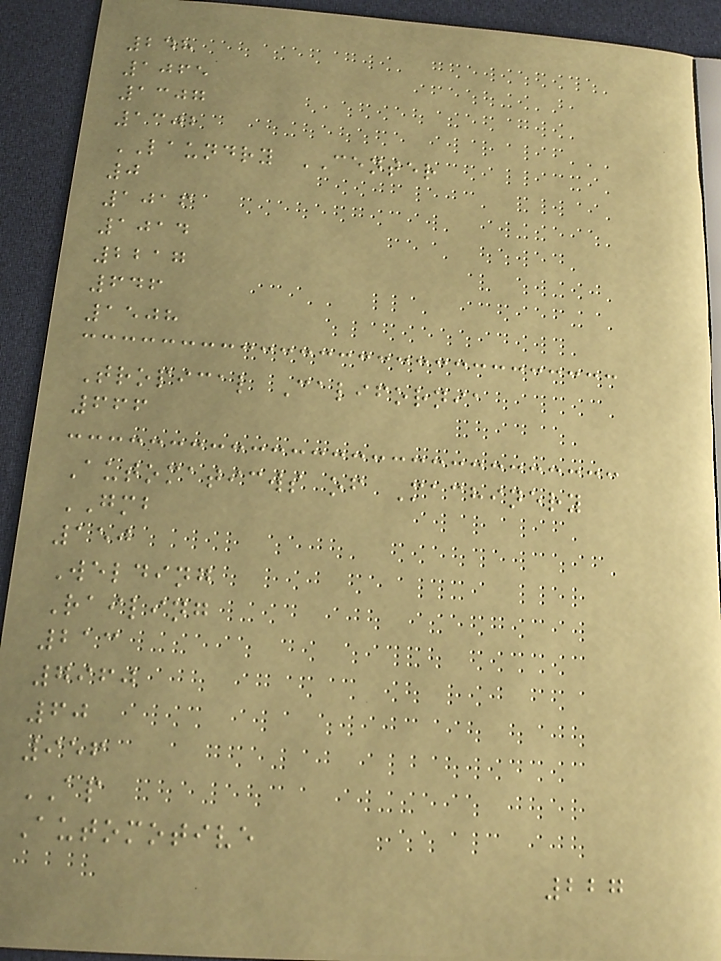248
1065
1307
1302
LAUNDRY CENTER
0
1016
1014
2217
646
1508
Tropical California
666
Automaticws of Machinery
GMB
150
Welding
Railing
213
7960
60
956
AP
Automotive
227
